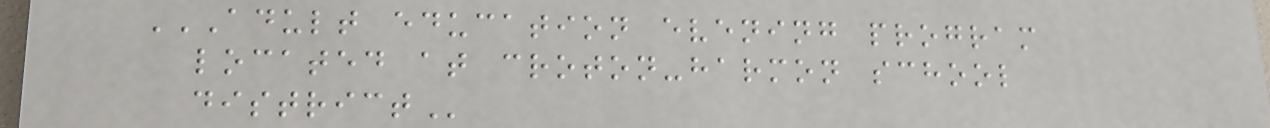ADULT EDUCATION EVENING PROGRAM
LOCATED AT CROTON-HARMON SCHOOL
DISTRICT
